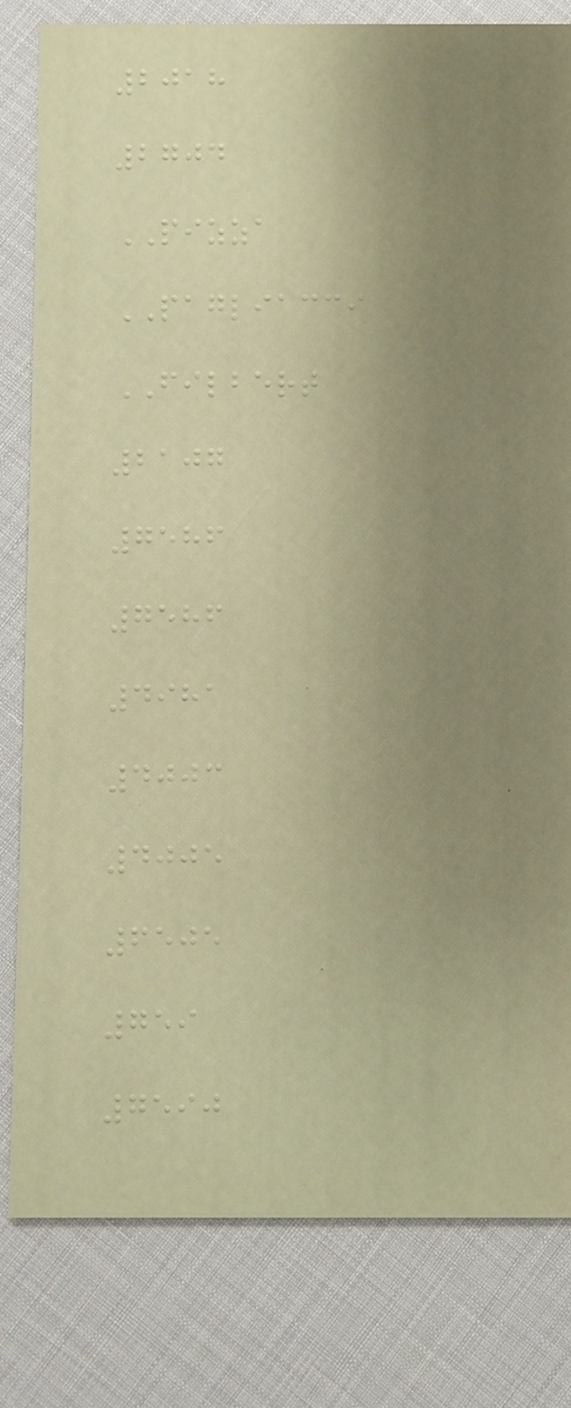2018
2704
PIZZA
PAGLIACCI
FILBERT
2107
7586
7586
4981
4003
4005
6505
759
7590
